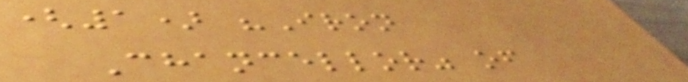(1) "Iron
Chancellor" of
